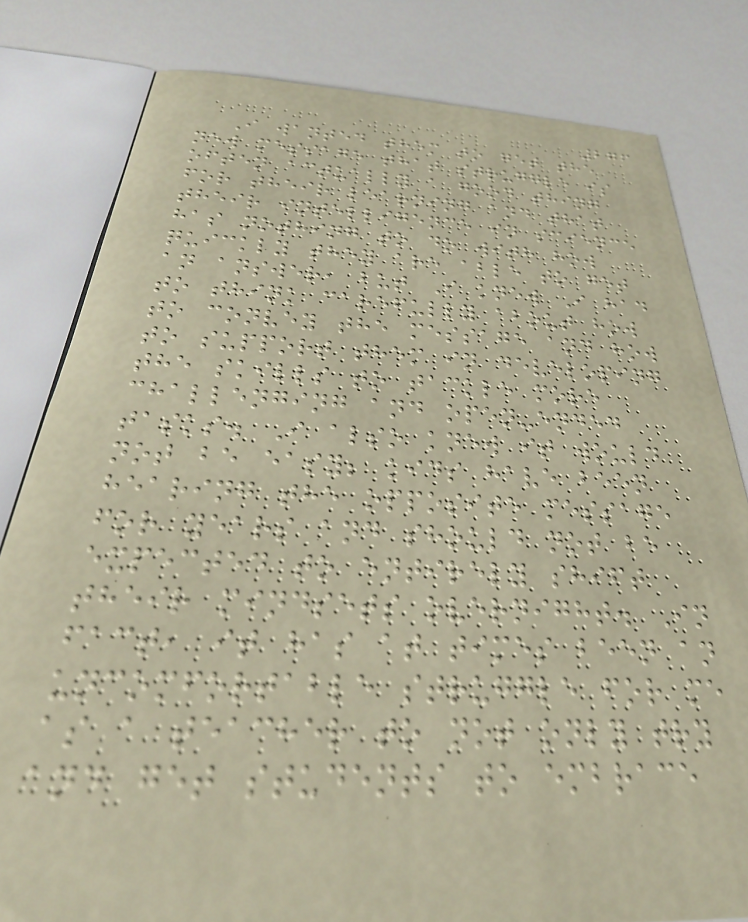276
I wanted them to get the
new message that struggle is
often actually a good thing
for their learning and that
their intelligence in science
has nothing to do with how
quickly they are able to get
an answer, but I knew I had
to think carefully about how
to convey the message and how
to support them in developing
the skills to tackle more
challenging and open-ended
tasks. I also knew it would
not be easy; kids have been
hearing the opposite message
for years and should not be
expected to entirely shift
their mindsets overnight. In
fact, it has at times been an
uncomfortable struggle for me
as a teacher to not only try
and get students to embrace
